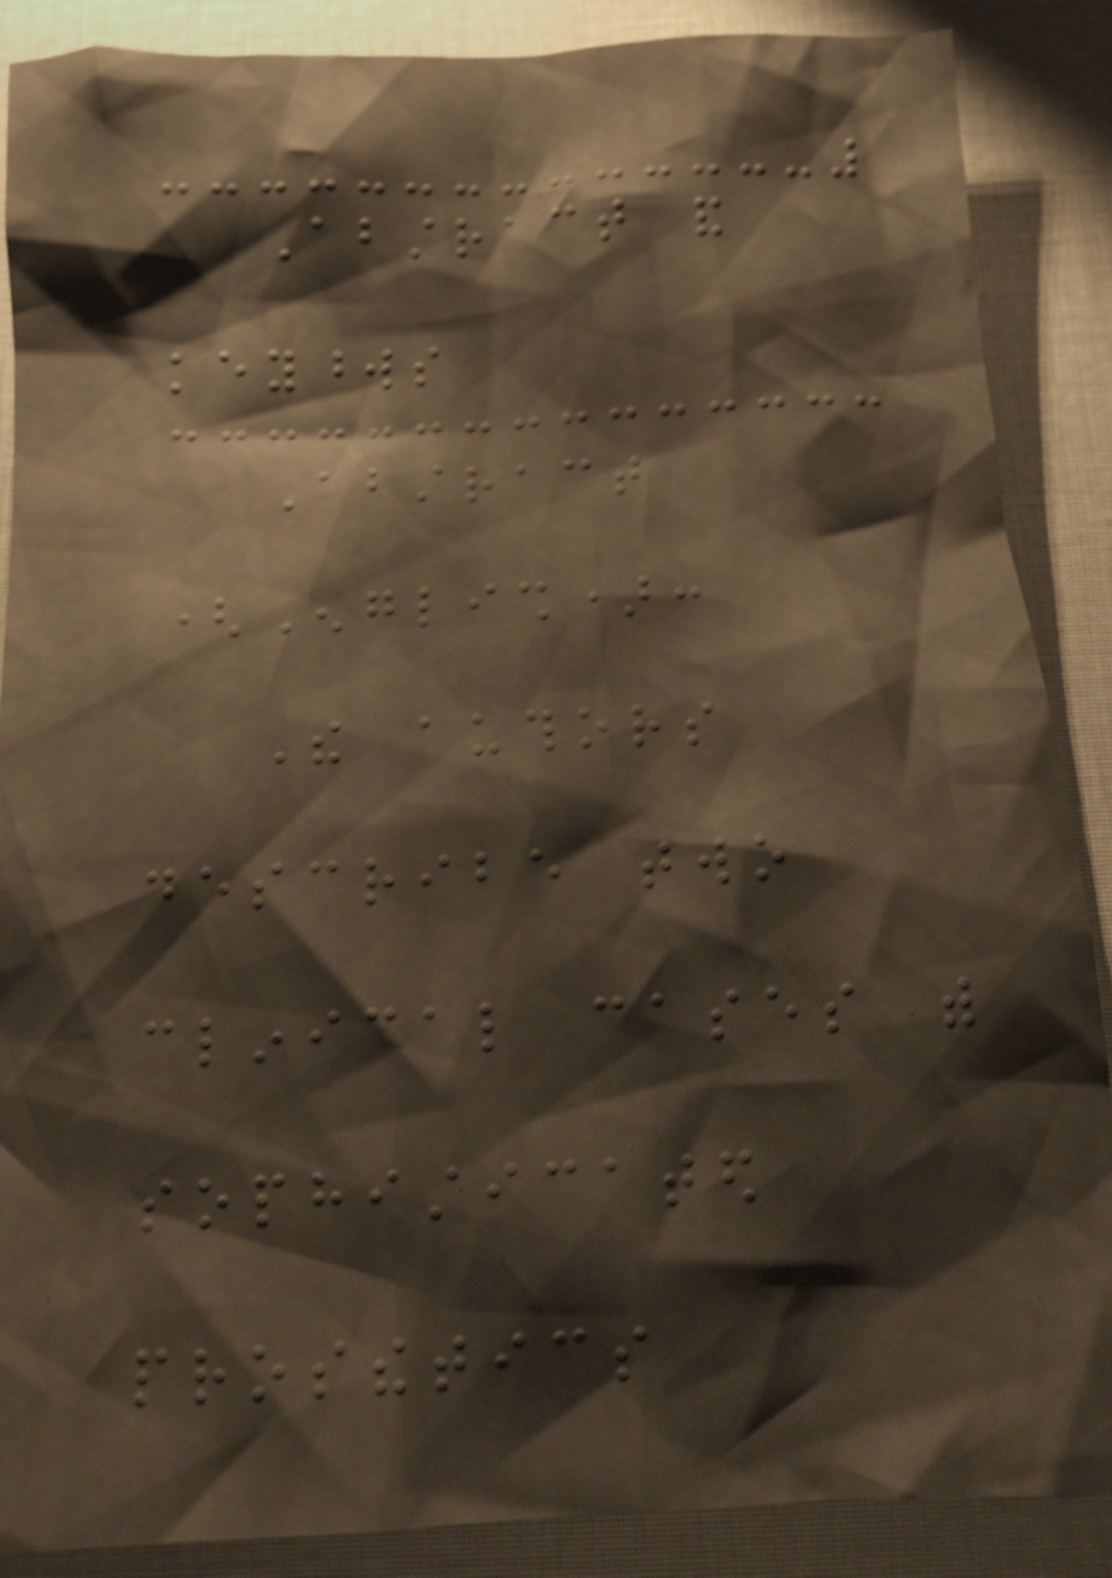Abstract and
keywords
Abstract
(English):
The authors
describe two
clinical cases with
sophisticated
prosthetics
